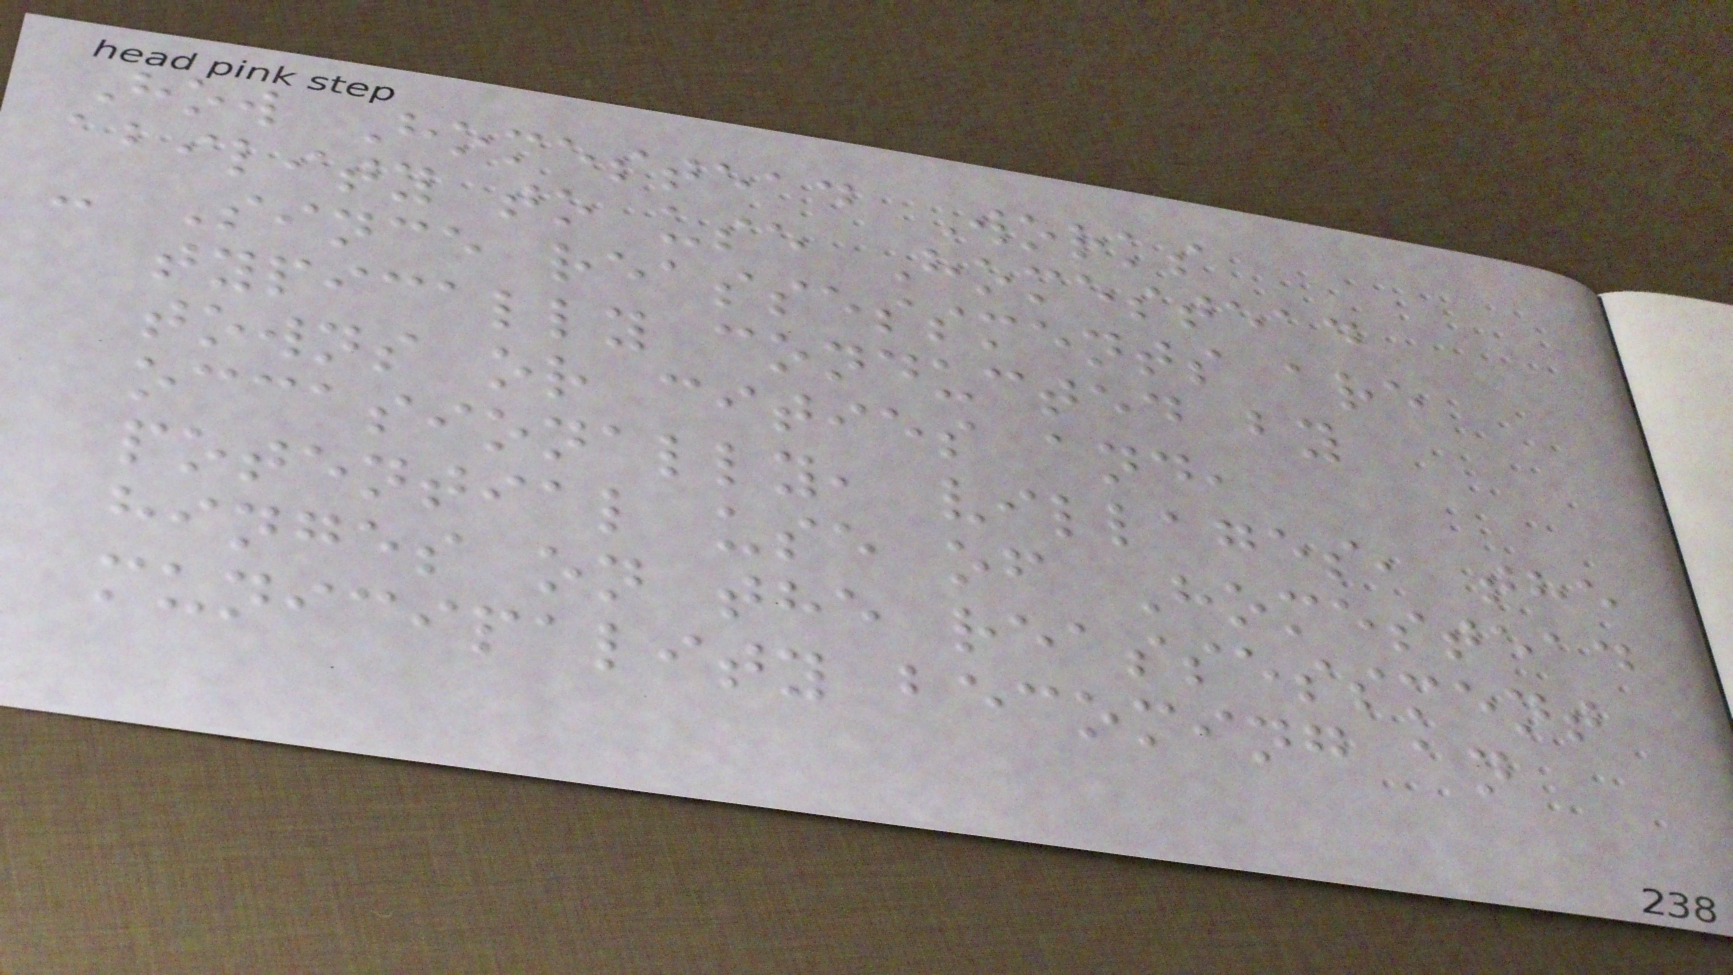How Homestead Works
ability to use Homestead
- Since reassessments are
typically conducted by
towns or cities and,
occasionally, villages, the
potential use of Homestead
hinges on the reassessment
municipality becoming an
